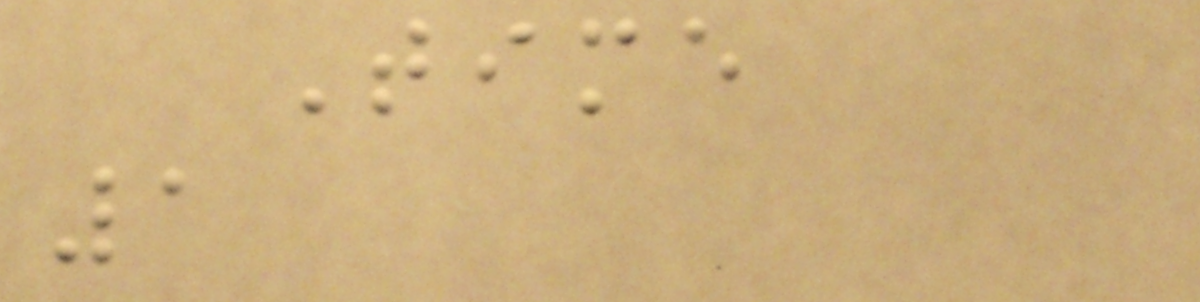Time
1
